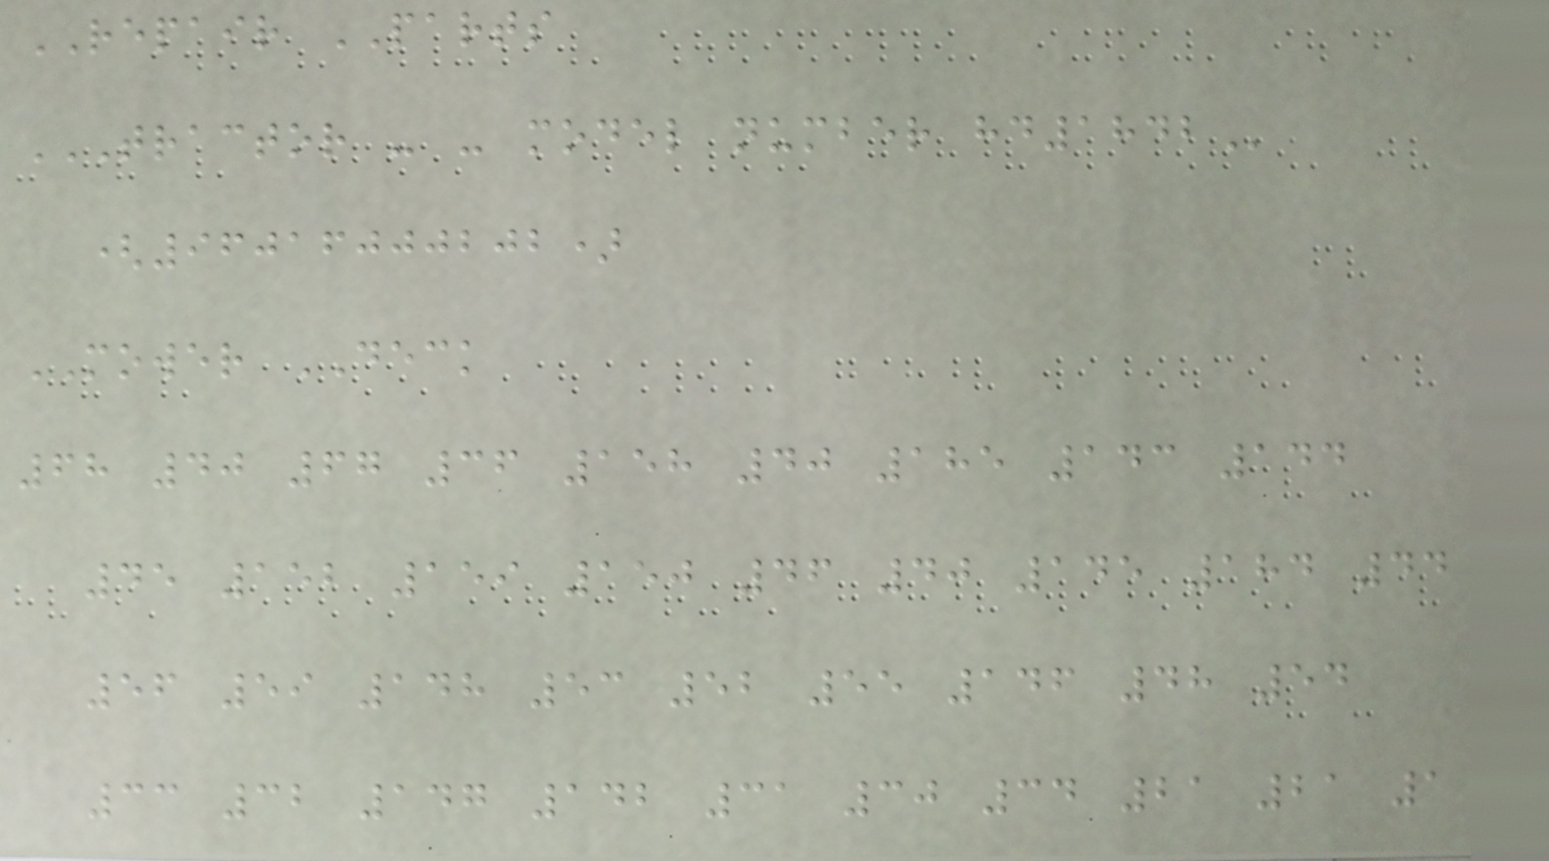REPAIR PARTS
TRACTOR - - MODEL NUMBER HD1842
(96016000202)
MOWER DECK
68 40 67 36 158 40 185 143 144
45 152 159 150 46 40 145 184 44
56 59 148 53 52 55 146 48 54
33 32 147 142 31 30 34 21 21 1
